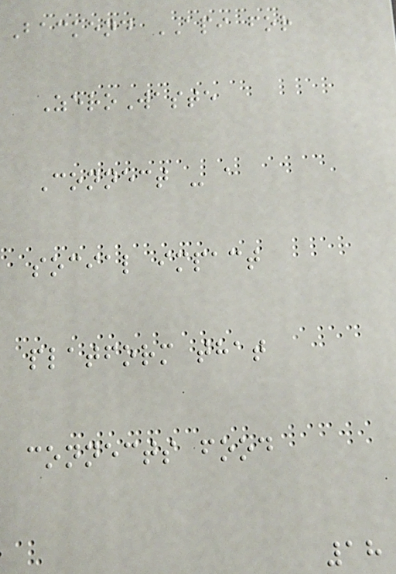Backend API for
ZeroWaste
Connect - a
social impact
platform that
connects food
18
